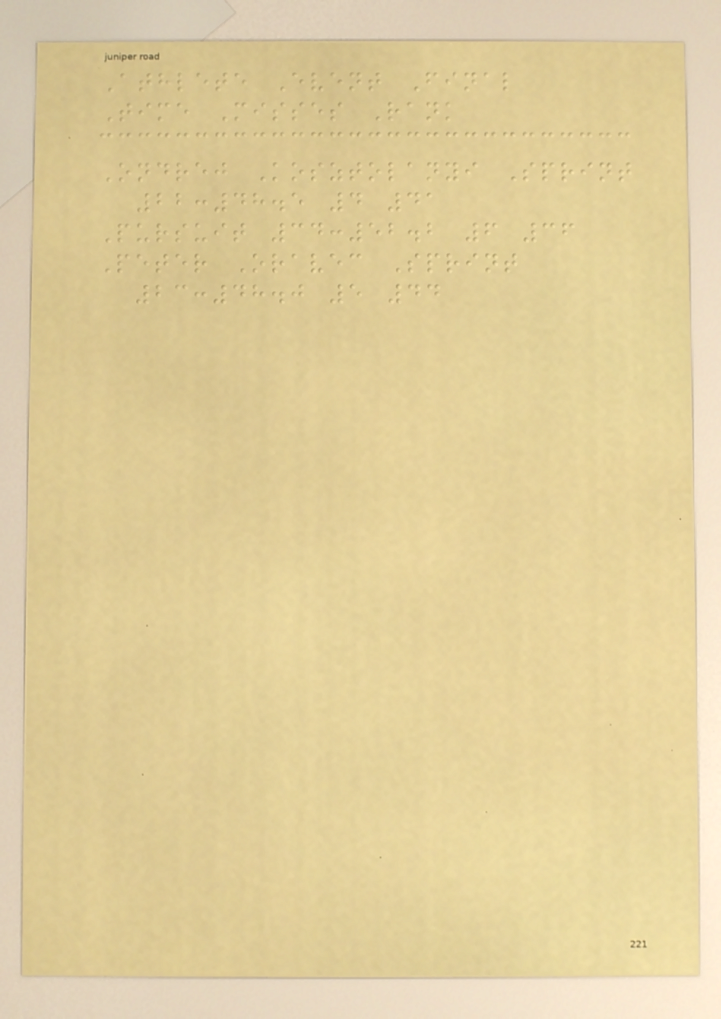Athlete Event Final
Time Misses Rank
Ondrej Kosztolanyi Sprint
22:48.5 4 41
Pursuit 34:52.2 6 36
Peter Oravec Sprint
23:48.0 5 44
